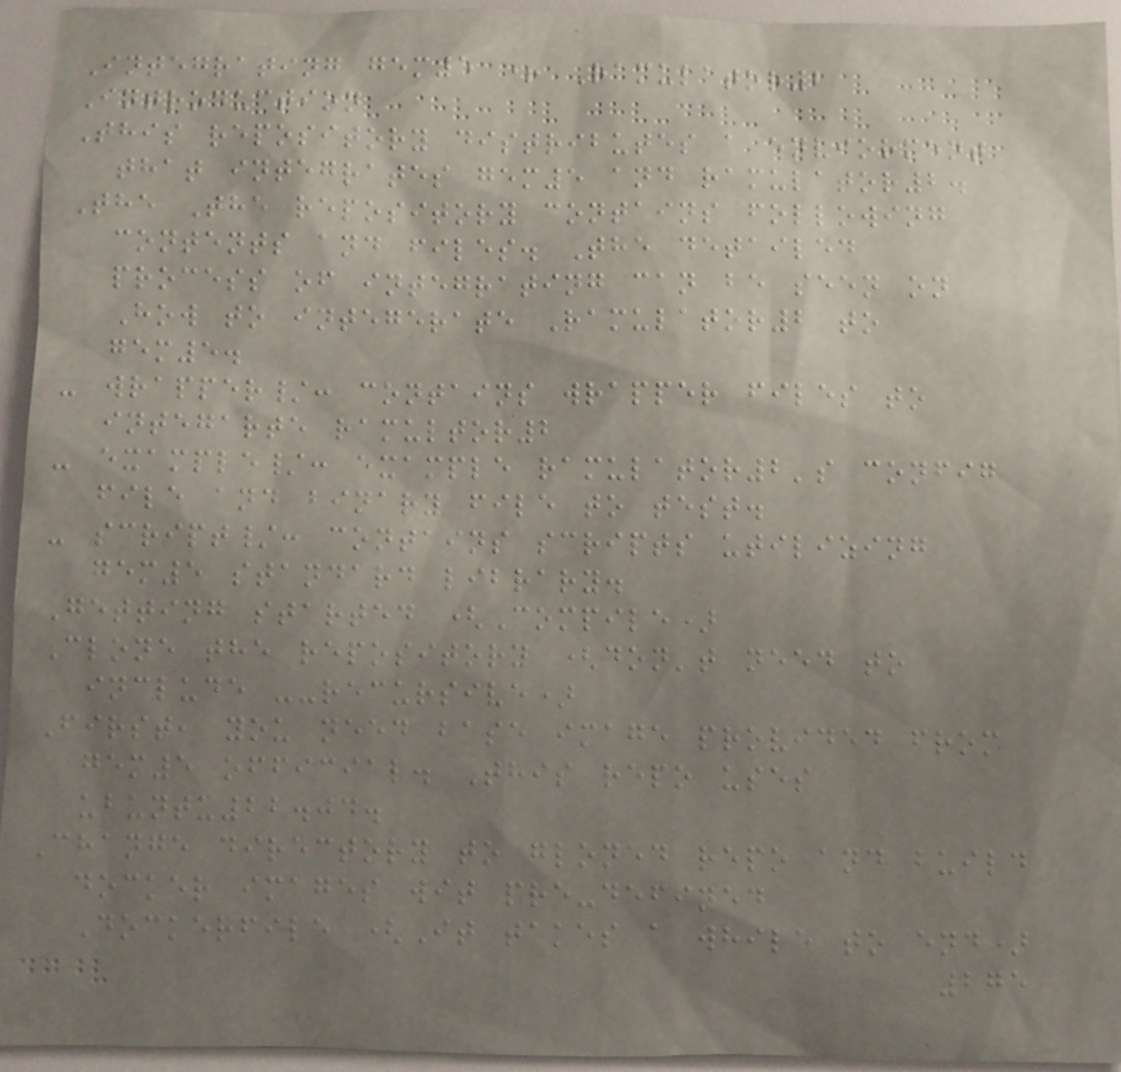Integrating gem5 + Ramulator2
Introduction
This repository distributes a enviorment
that integrates gem5 and ramulator2.
The The repository contains following
contents and files. The detailed
process of integrating can be seen on
How to integerate Ramulator2 to
gem5.
- wrapper/: contains wrapper files to
integarte ramultor2
- example/: example ramulator2's config
file and binary file to test.
- script/: contains scripts utilizing
gem5 standard library.
Getting started (Compile)
Clone the repository (don't need to
include --recursive)
First, you need base image provided from
gem5 official. This repo uses
ubuntu22.04.
Change directory to gloned repo and build
docker images wit pre-defined
Dockerfile (It takes a while to end)
275
